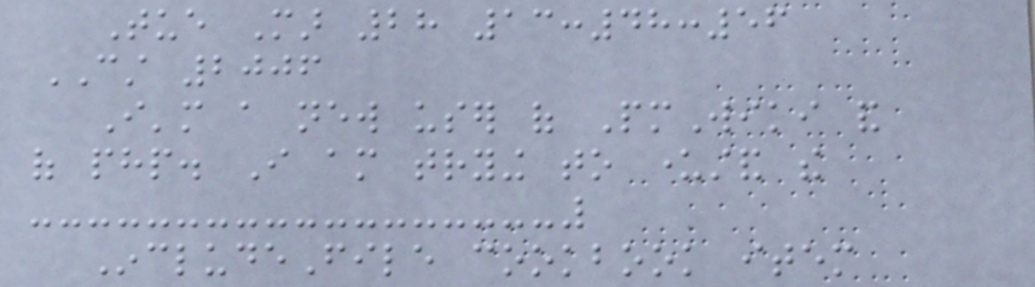Tue Mar 28 13:48:56
CST 2006
I'm a new user of PmWiki and
of php. I am trying to understand the
IncludeFile cookbook item
